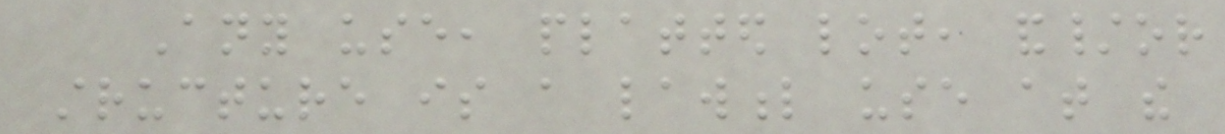Any use, platted lot, and/or
structure is a lawful use at the
